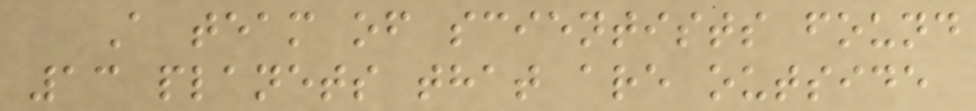A team of scientists found
13 planets that are outside
